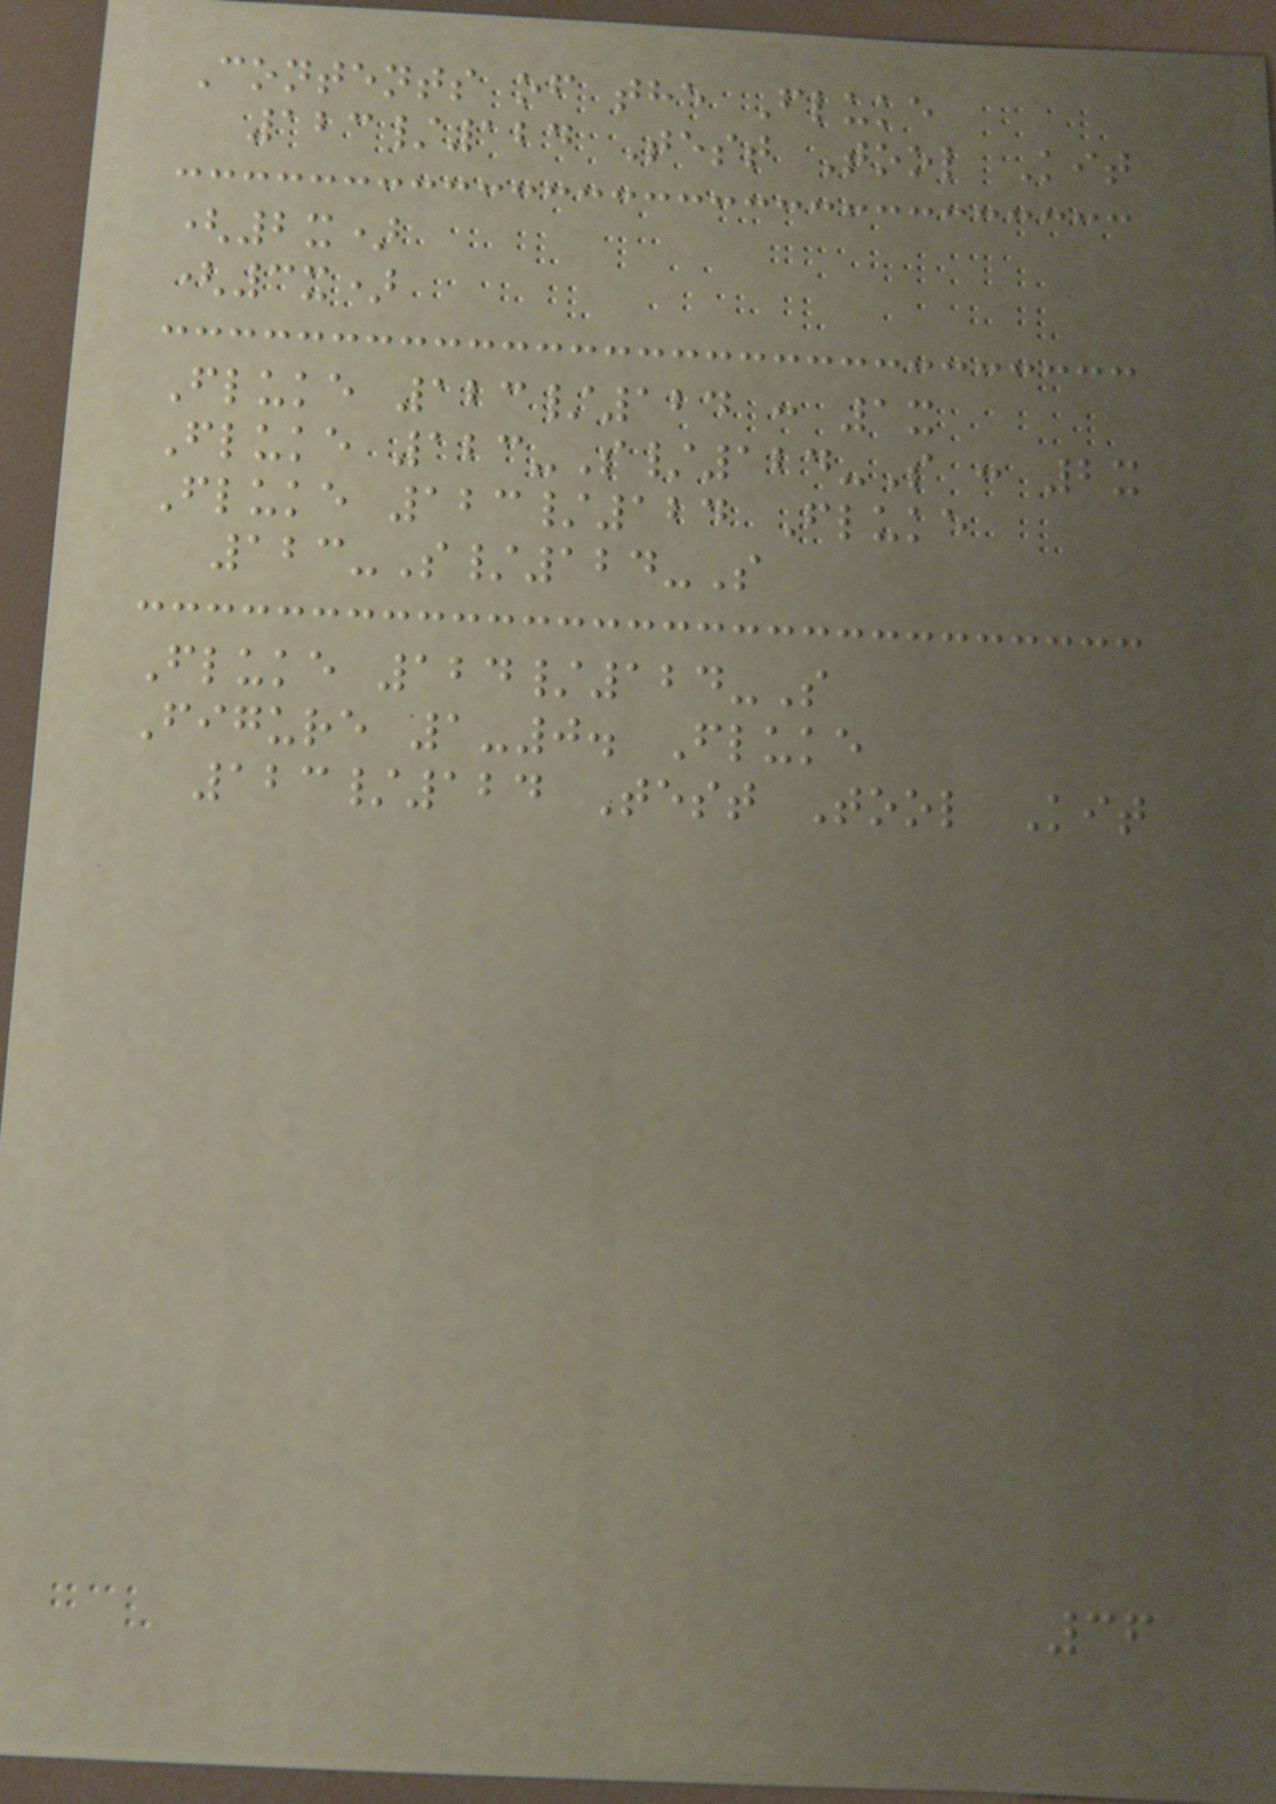Contents of the Fluke
123/124 Test Tool Kit
(2x)
(3x)
Fluke 123/124 : 1x
Fluke 123-S/124-S : 2x
Fluke 123/124 Fluke
123-S/124-S
Fluke 124/124-S
Figure 1-0. Fluke
123/124 Test Tool Kit
36
